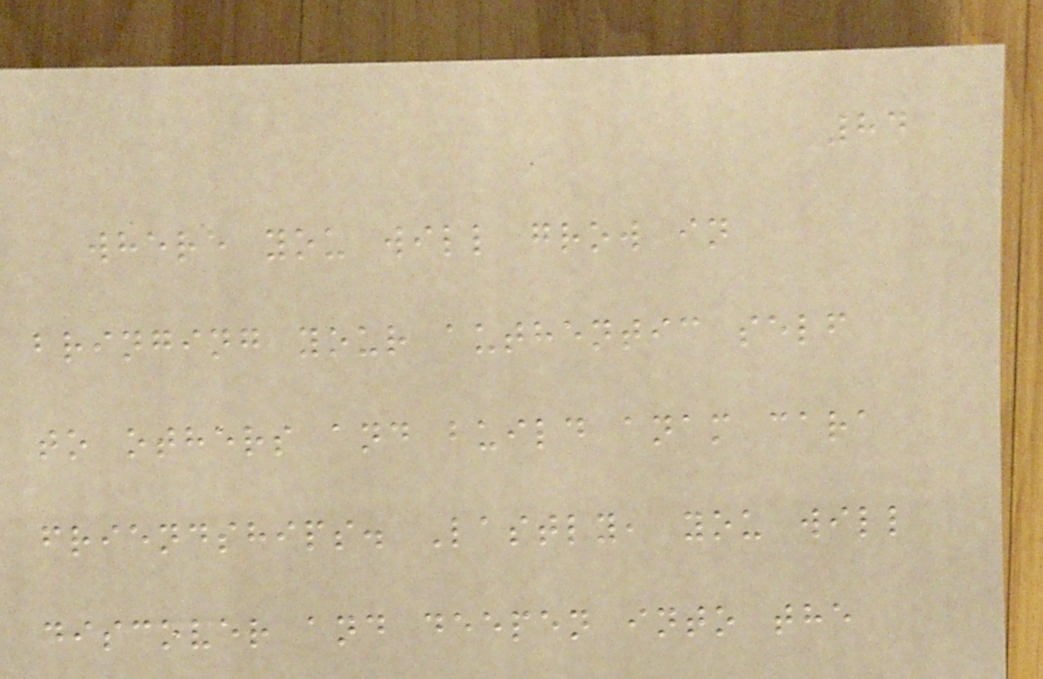84
where you will grow in
bringing your authentic self
to others and build anam cara
friendships. Lastly, you will
discover and deepen into the
